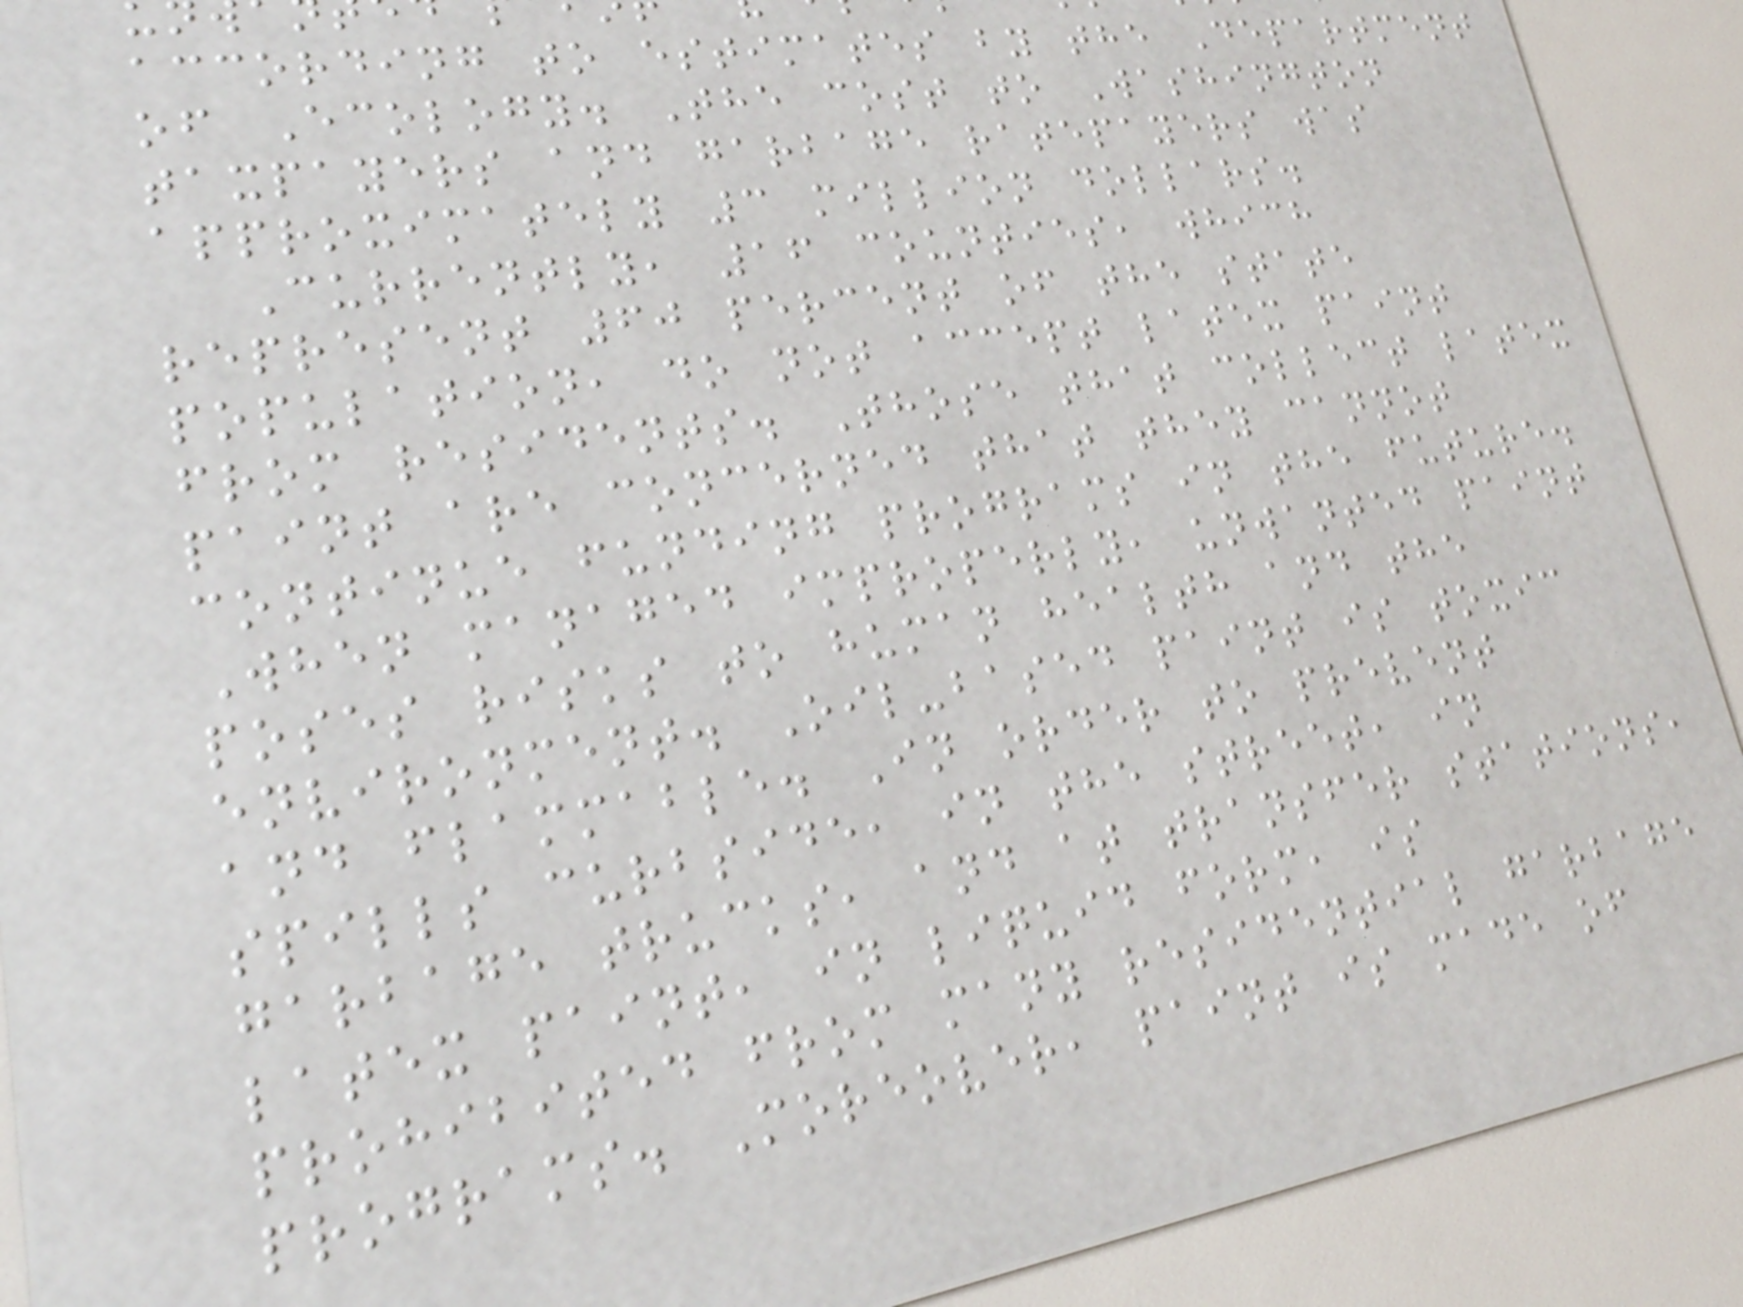according to estimates by the Department
of Ecology. The cost to Washington
taxpayers and garbage ratepayers was
approximately 3 million dollars.
Currently, 16 counties, which
represent 60 percent of the state
population, do not accept latex paint
from residents. Those that collect latex
paint are concerned that they cannot
continue funding programs in the future.
When managed improperly, unwanted paint
poses risks to human health and the
environment. Oil-based paint is toxic
and flammable. In order to prevent
spills curbside, in the street, in
garbage trucks, and at transfer stations,
latex paint, in liquid form, is
prohibited from many residential garbage
programs. Moreover, paint is made of
